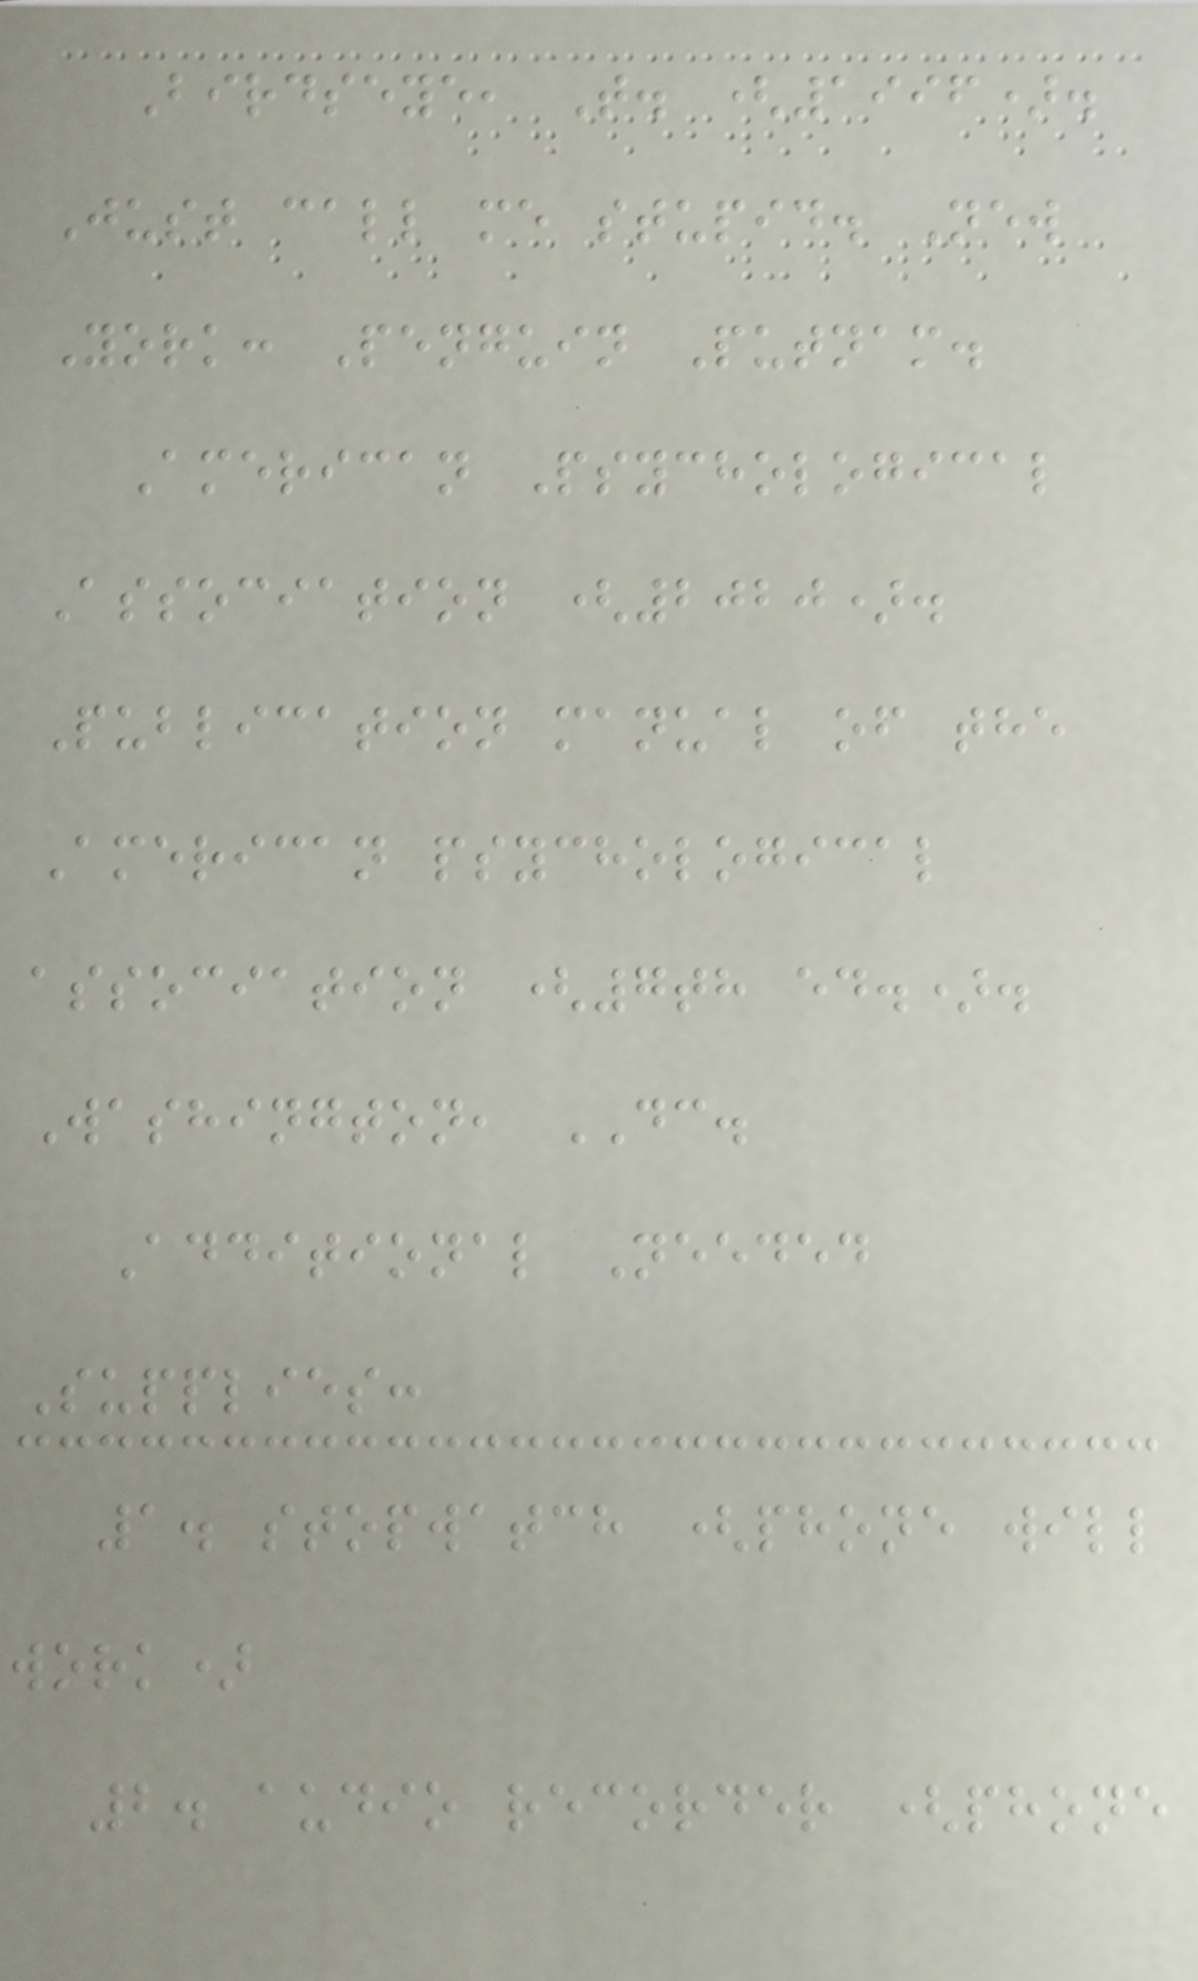Birdseye, T. (1996).
Just call me stupid. New
York: Penguin Putnam.
American Psychological
Association (2020).
Publication manual of the
American psychological
association (7th ed.).
Washington, DC.
Additional Needed
Supplies:
1. stopwatch (phone will
work)
2. audio recorder (phone
